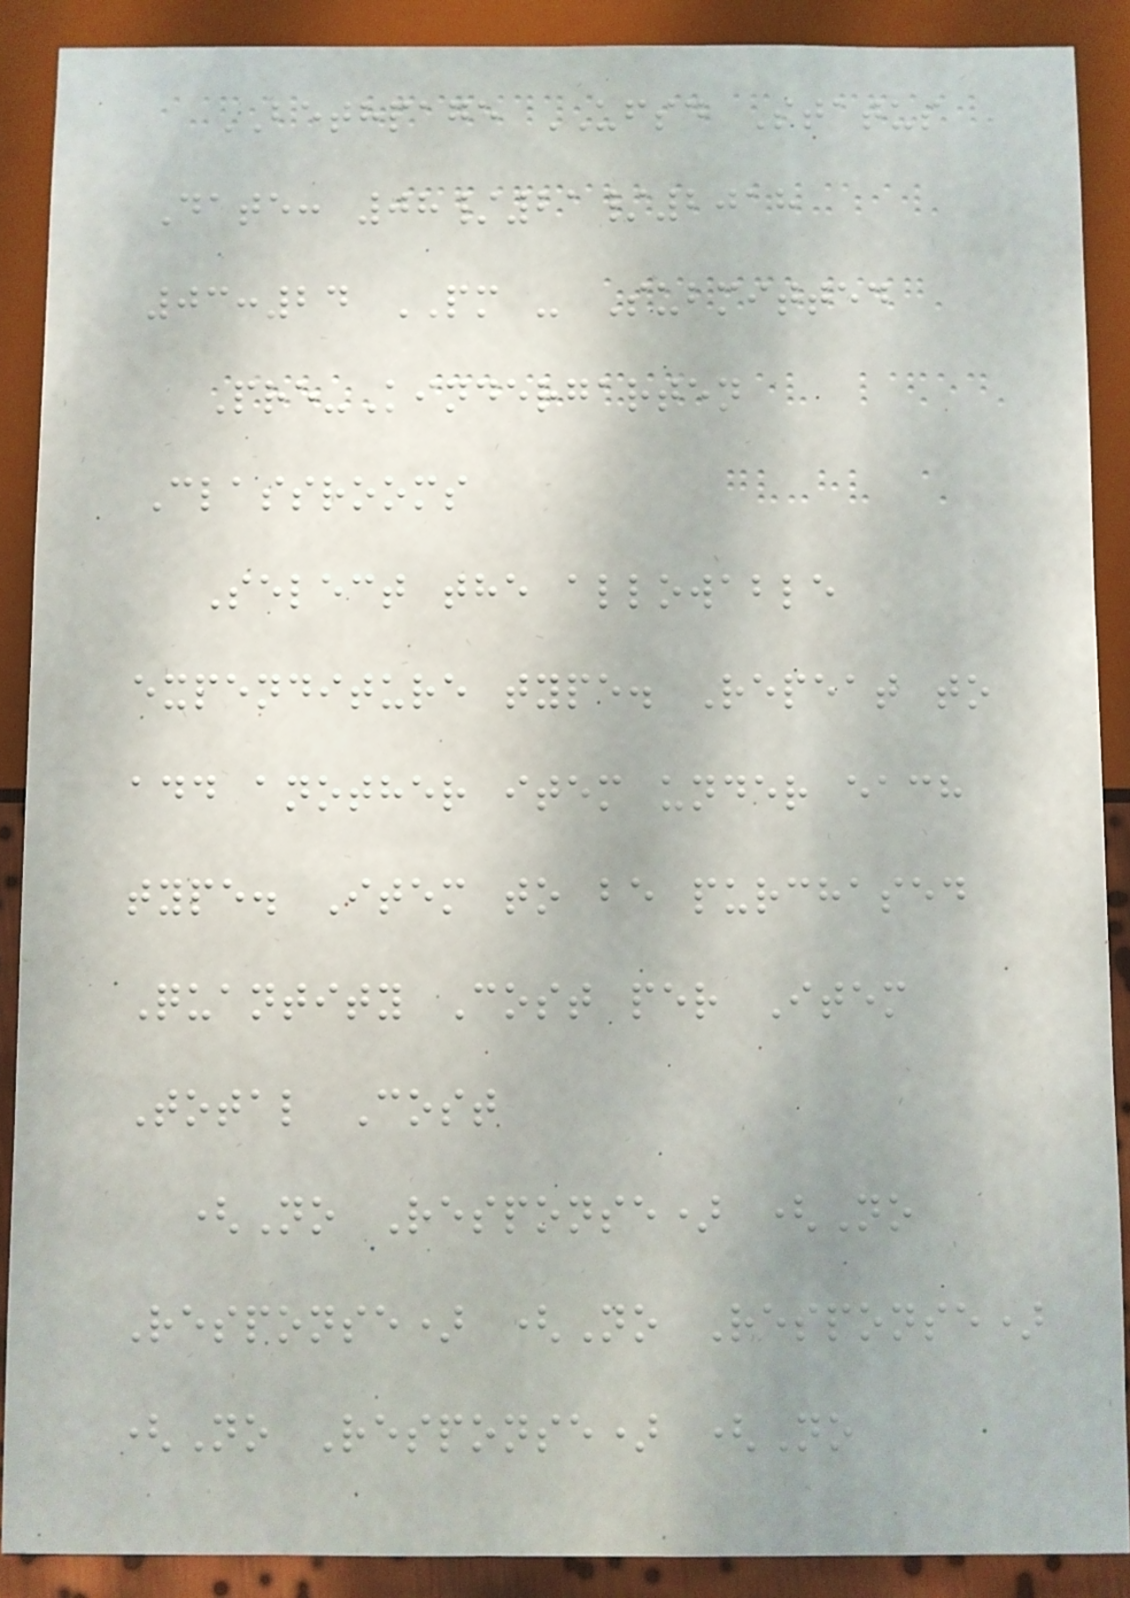BETHPAGE UFSD Status
Date: 08/21/2018
03:24 PM - Submitted
Pre-Kindergarten
Classrooms
Select the allowable
expenditure type. Repeat to
add another item under each
type. Item to be purchased
Quantity Cost per Item
Total Cost
(No Response) (No
Response) (No Response)
(No Response) (No
